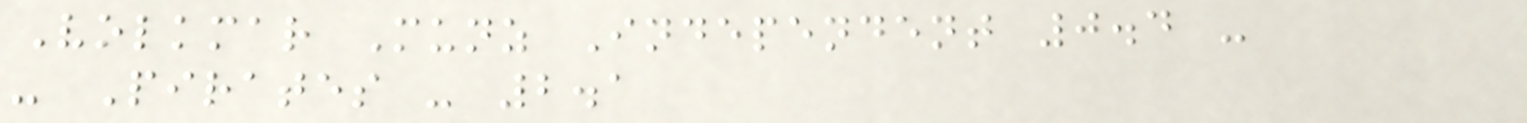Volkmar Munz Independent 0.4 -
- Pirates - 2.1
